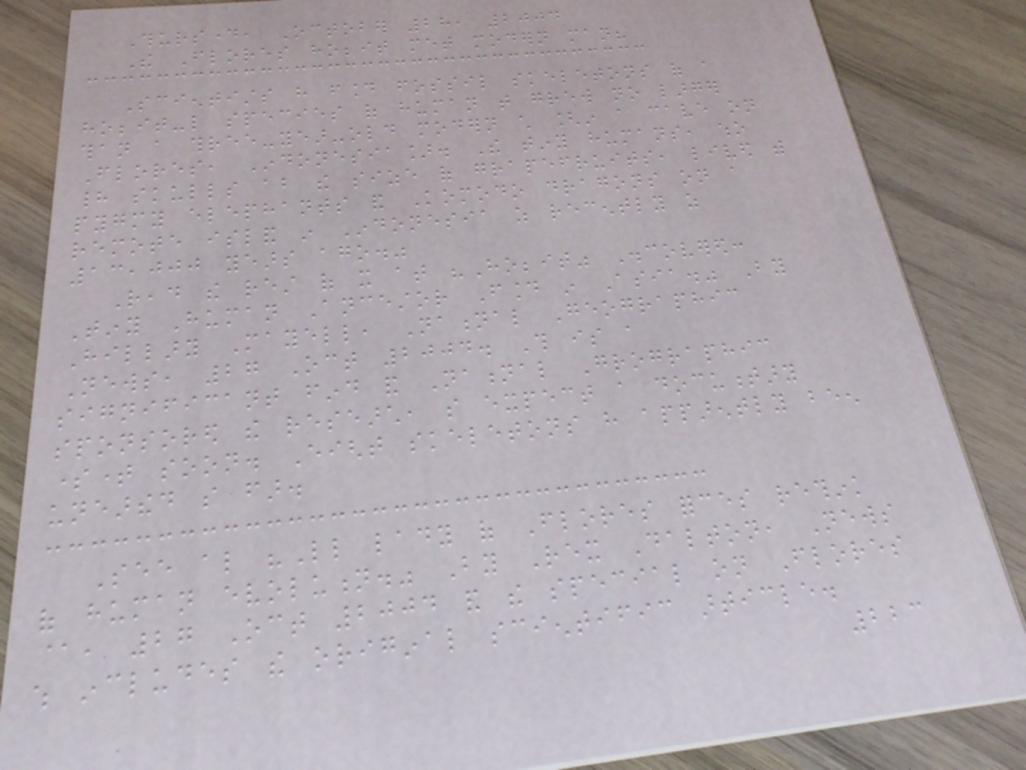Thursday, October 28, 2004
The Flores hobbit met modern man?
Scientists have found fossil skeletons of a
hobbit-like species of human that grew no larger
than a three-year-old modern child [in a cave on
Flores, Indonesia]. The tiny humans, who
had skulls about the size of grapefruits, lived with
pygmy elephants and Komodo dragons on a
remote island in Indonesia as recently as
13,000 years ago."
Read the rest of it at "Hobbit" Discovered:
Tiny Human Ancestor Found in Asia." By
Hillary Mayell, National Geographic
News, 27 Oct 2004. This is a
significant find and National Grographic
sponsored the research, so expect a documentary
sometime soon. Eight skeletons have apparently been
unearthed so far.
See also "Little lady of Flores forces rethink
of human evolution." By Rex Dalton, News
@, 27 Oct 2004 and the special on Flores
which includes the original scientific article.
223
